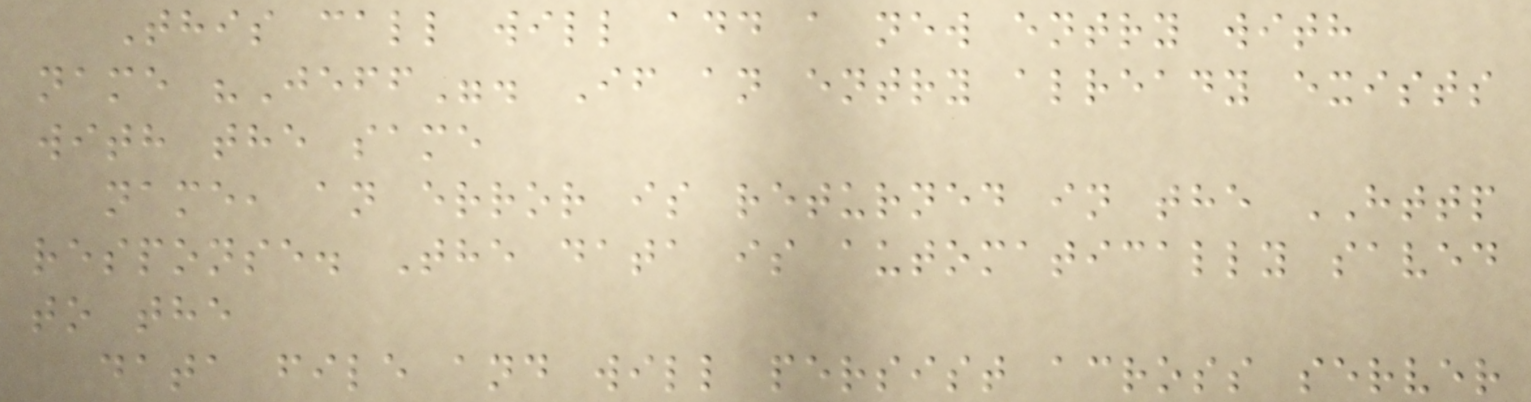This call will add a new entry with
name "Jeff". If an entry already exists
with the same
name, an error is returned in the HTTP
response. The data is automatically saved
to the
data file and will persist across server
